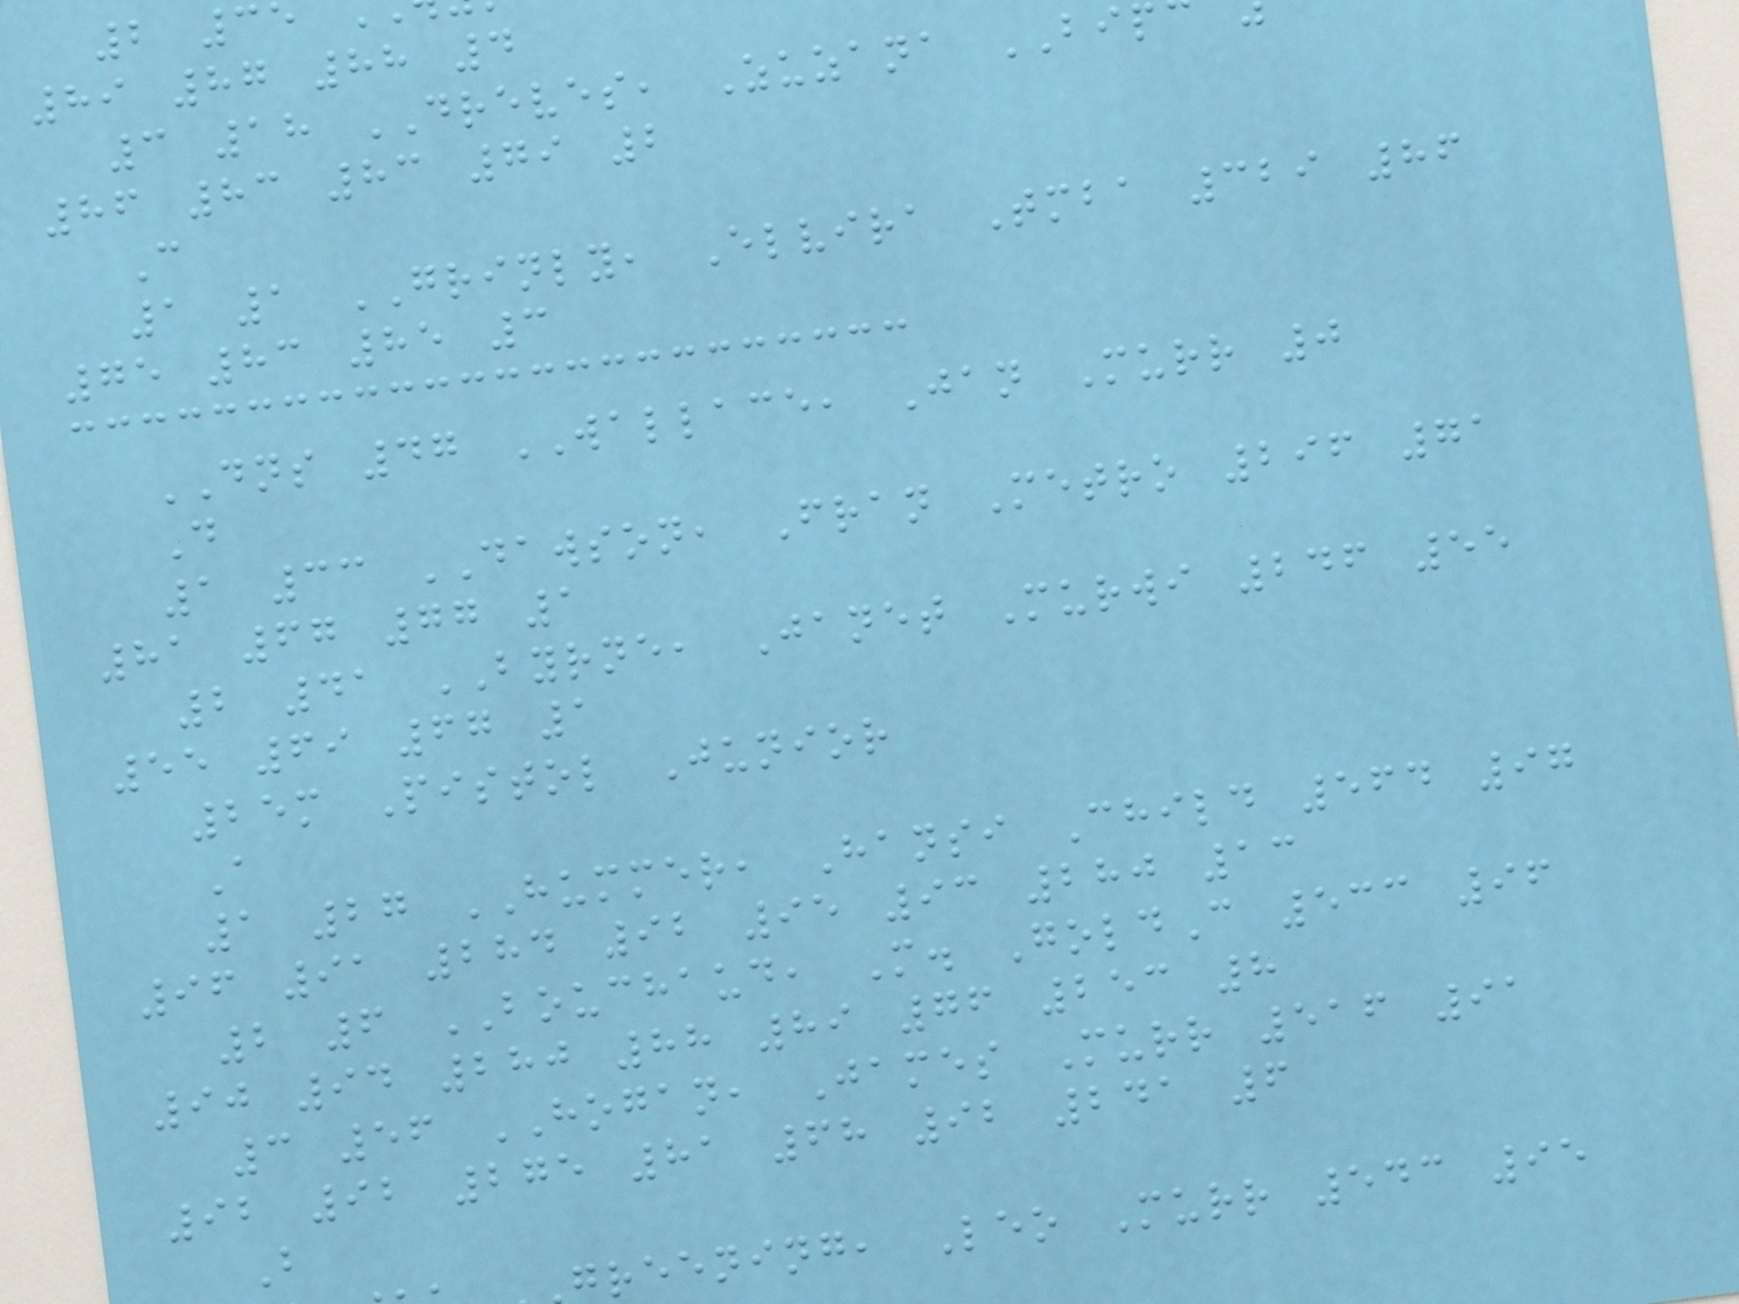89 87 88 4
3 18 DREVES, Zuzana BIP
86 83 83 79 2
C
1 1 GRINLY, Elvira Tmba 329 86
75 83 85 3
DNS 47 WALLACE, Jan Murr 0
D
1 33 DAWSON, Fran Metro 296 71
81 67 77 1
2 41 BYRNE, Janet Murwi 246 55
55 69 67 1
25m Pistol Junior
A
1 27 HUMMER, Hansi Child 564 97
96 91 284 92 95 93 280 13
2 6 BOUCHAUD, M. GoldC 533 96
90 94 280 88 89 76 253 8
3 56 HOGAN, James Murr 516 91
92 92 275 81 68 92 241 6
B
greening, Leo Murr 543 95
